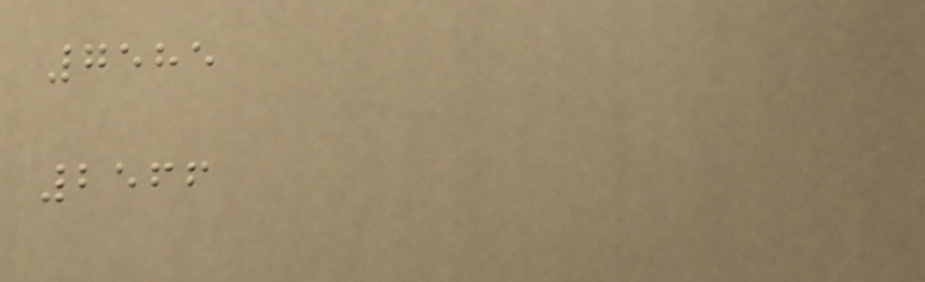7585
2566
